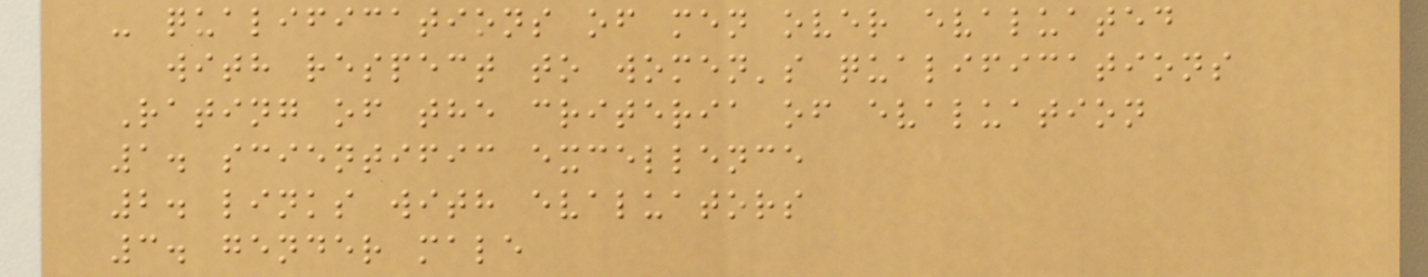- qualifications of men over evaluated
with respect to women's qualifications
Rating of the criteria of evaluation
1. scientific excellence
2. links with evaluators
3. gender male
